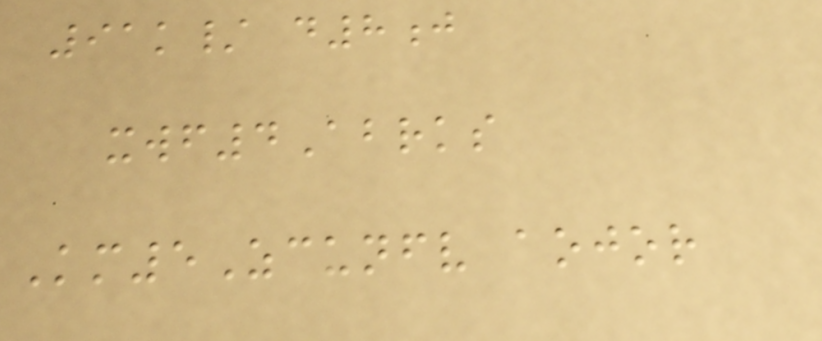91k/ d8j
xwf4Abrks
Km5Zcunfv aojor
